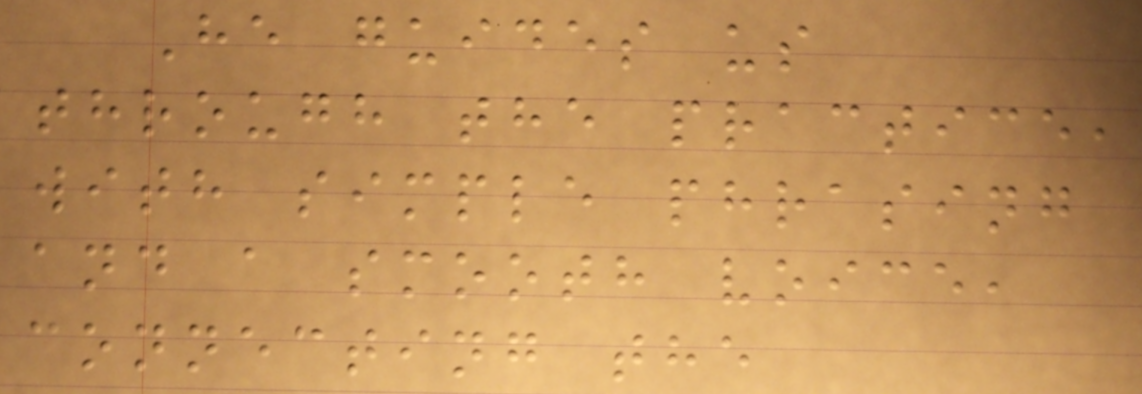He guides us
through the practice,
with simple phrasing
and a smooth voice,
connecting the
